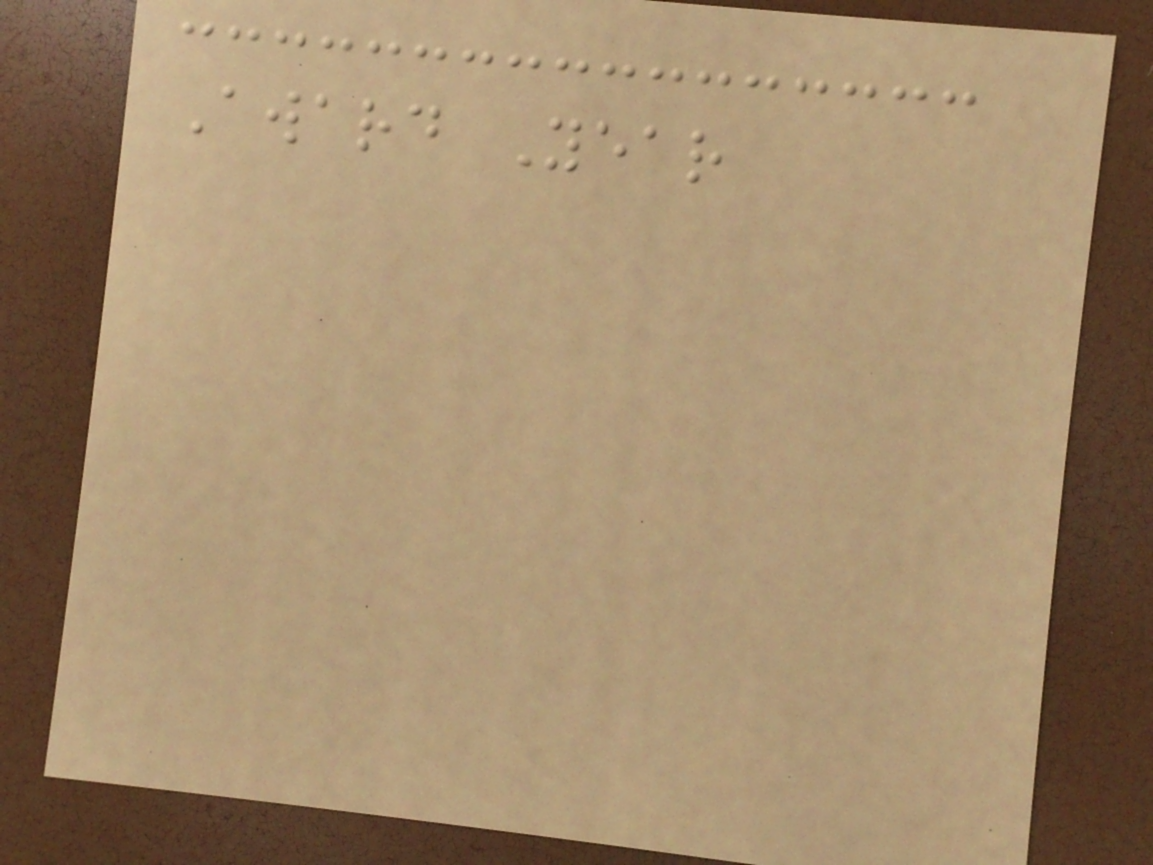Award Year
